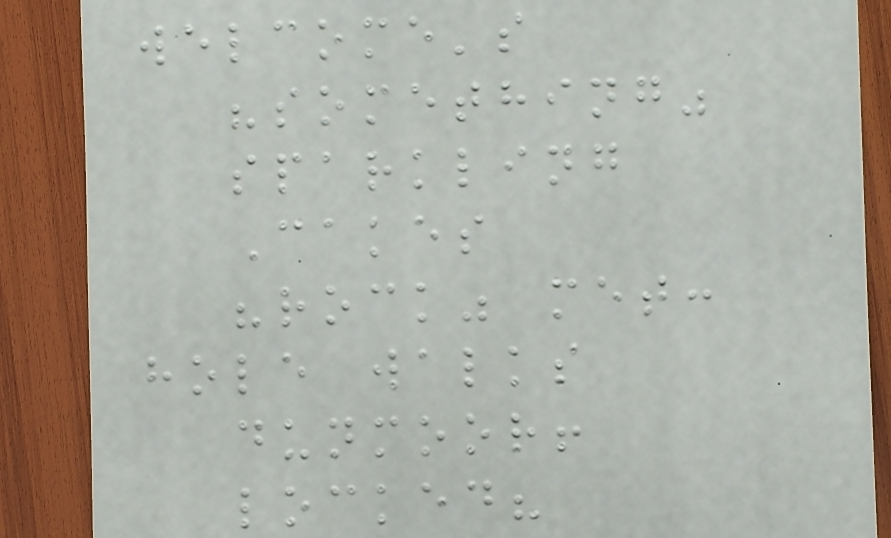welcome's
"something"
sparkling
Cakes
"rock" met:
hole walks
dunmoor!
locked?
